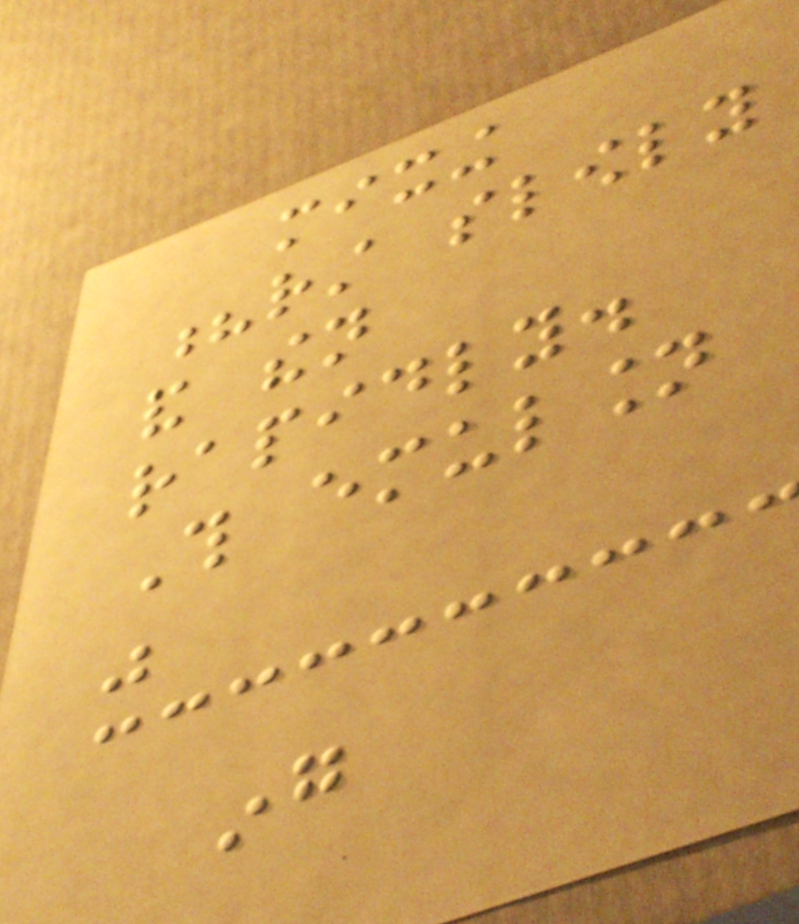mixing
?rst slowly
and then
rapidly.
This emulsion
was
ing
